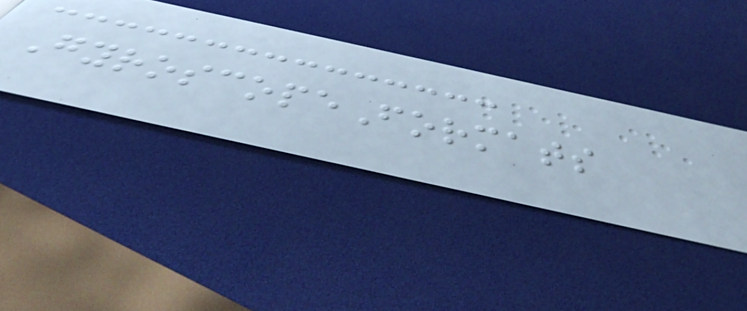GyroscopeFormats
